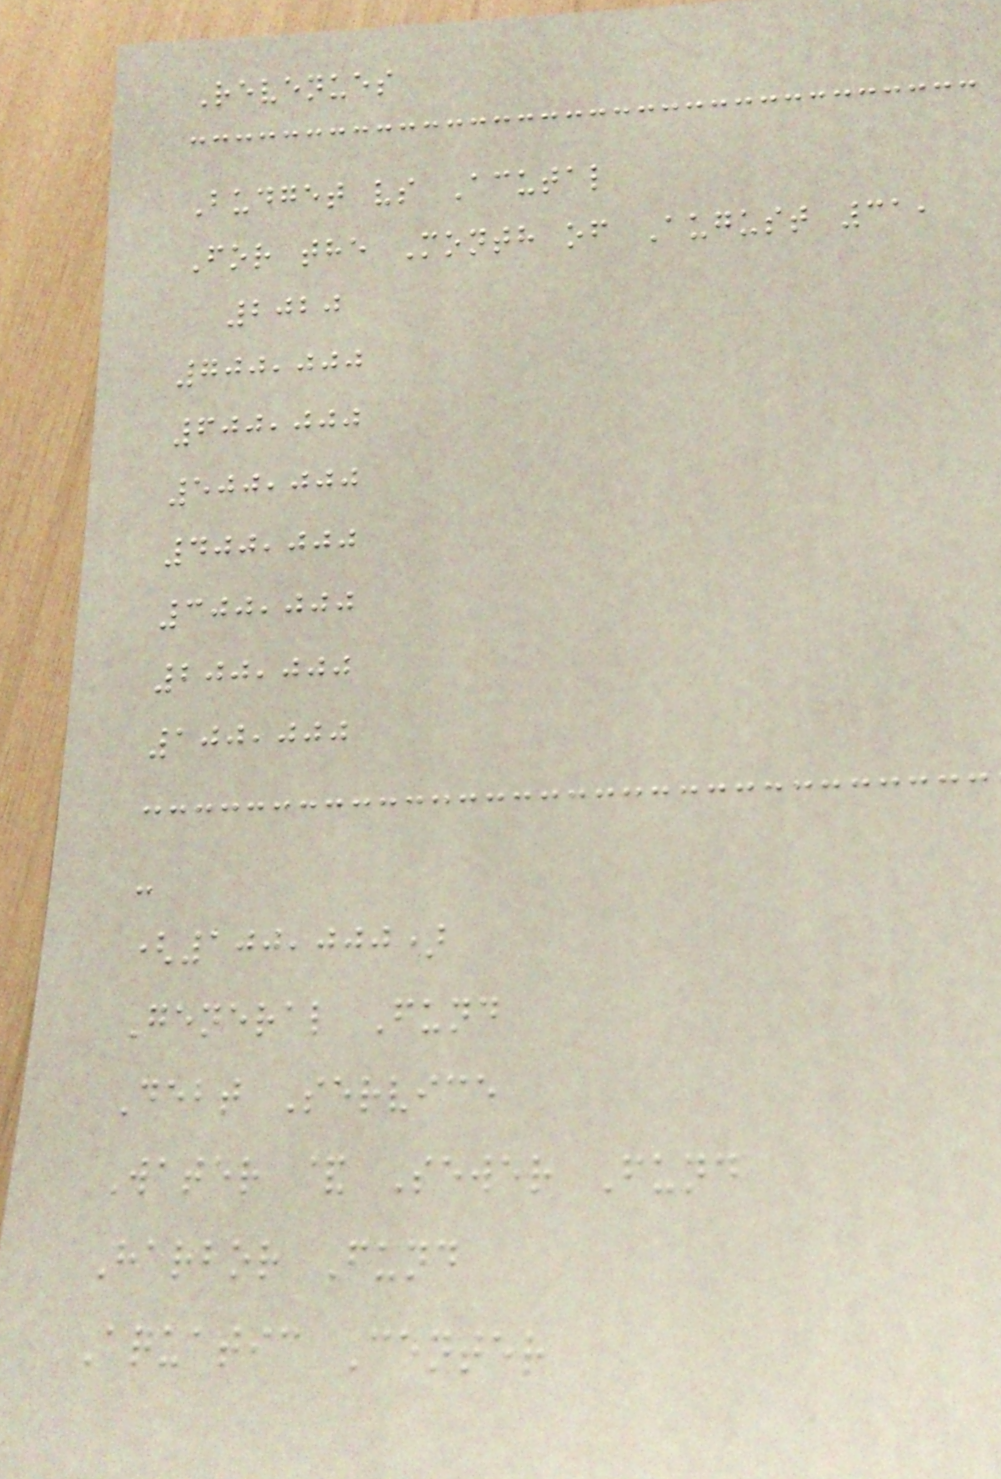Revenues
Budget vs Acutal
For the Month of August 31,
2020
700,000
600,000
500,000
400,000
300,000
200,000
100,000
-
(100,000)
General Fund
Debt Service
Water & Sewer Fund
Harbor Fund
Aquatic Center
